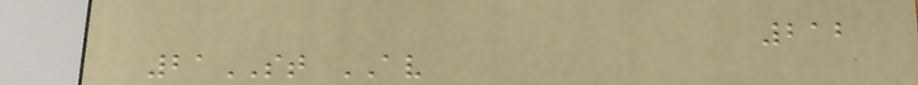212
21ST AV
